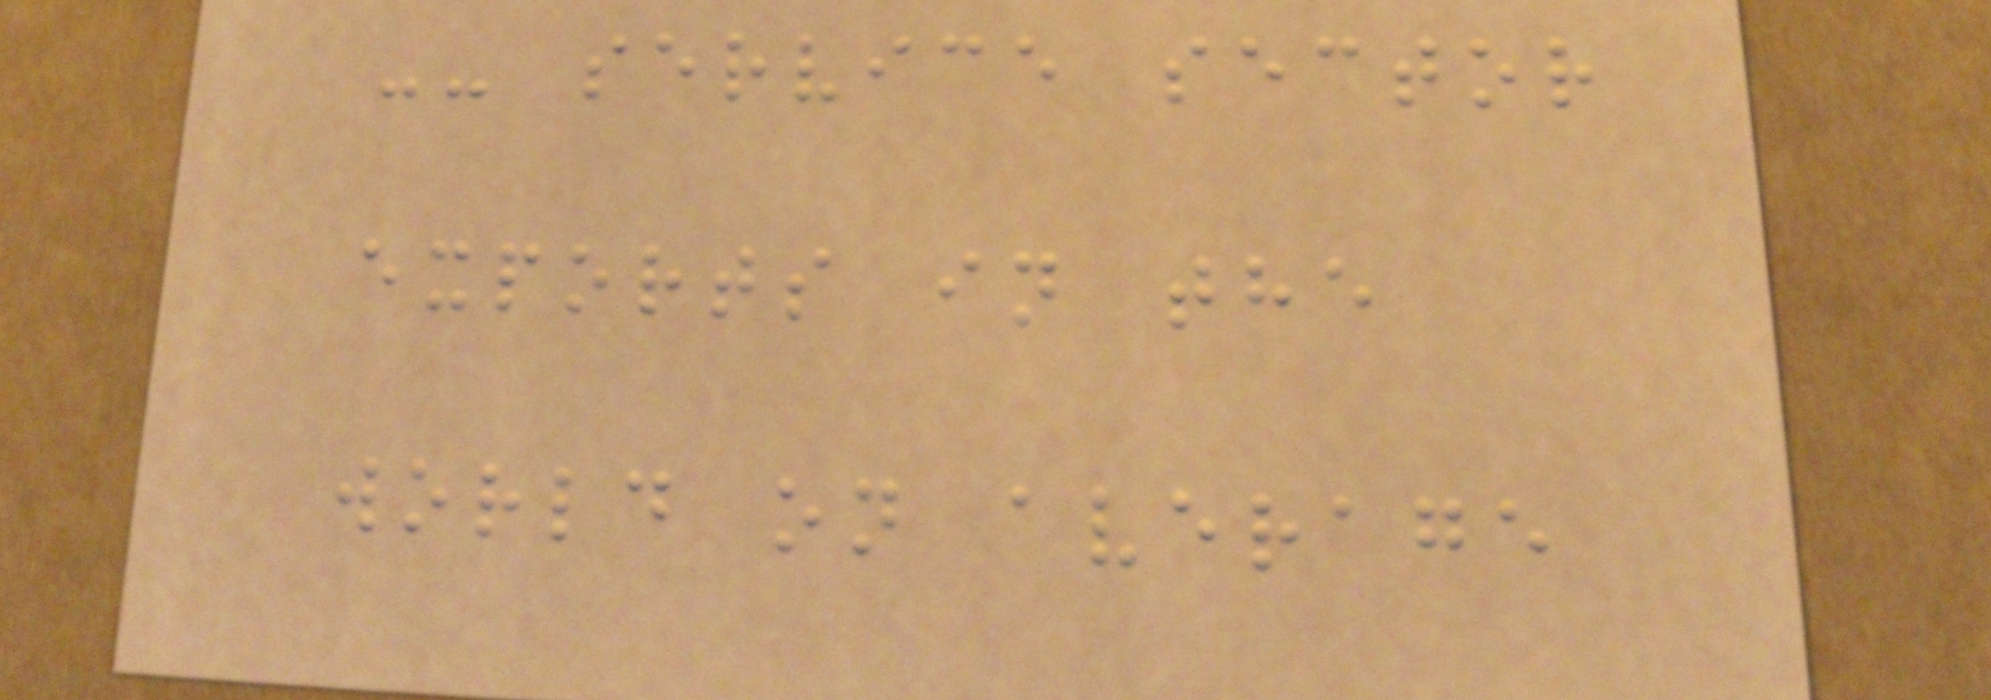-- service sector
exports in the
world on average
